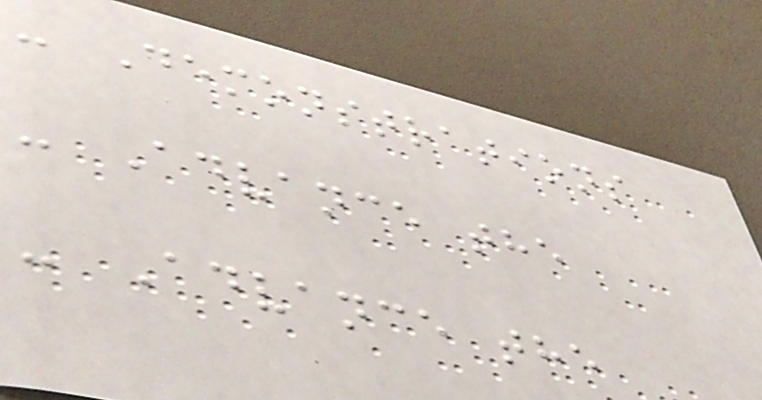- Demonstrations
- Advance the
- Advance the
